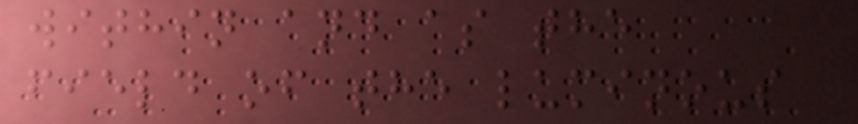within and as the
field of the luminous
